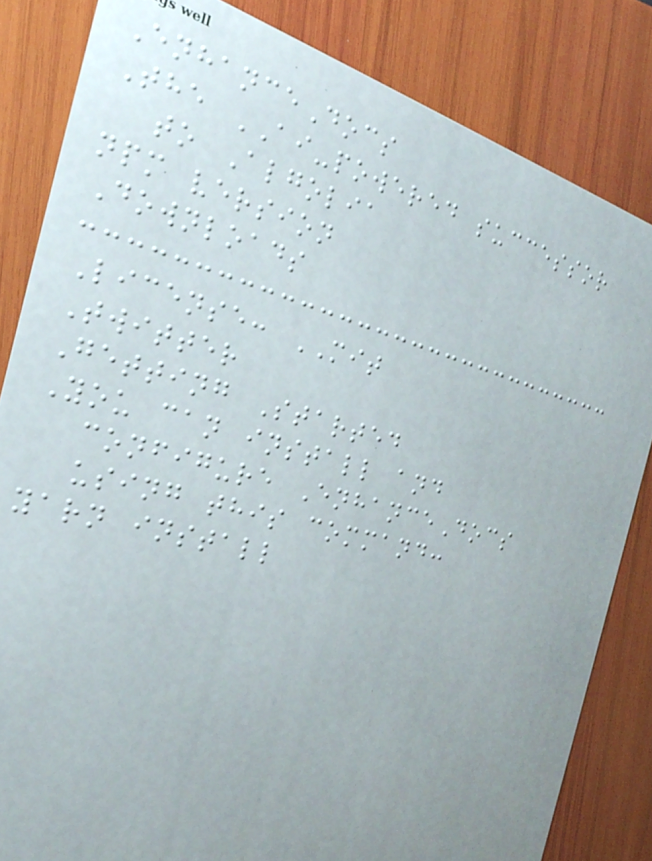EnhanceDocs
The AI-powered successor
to Algolia
npm version
Downloads
License: MIT
Twitter
Getting Started
You can install and
configure EnhanceDocs
using this command:
yarn install
